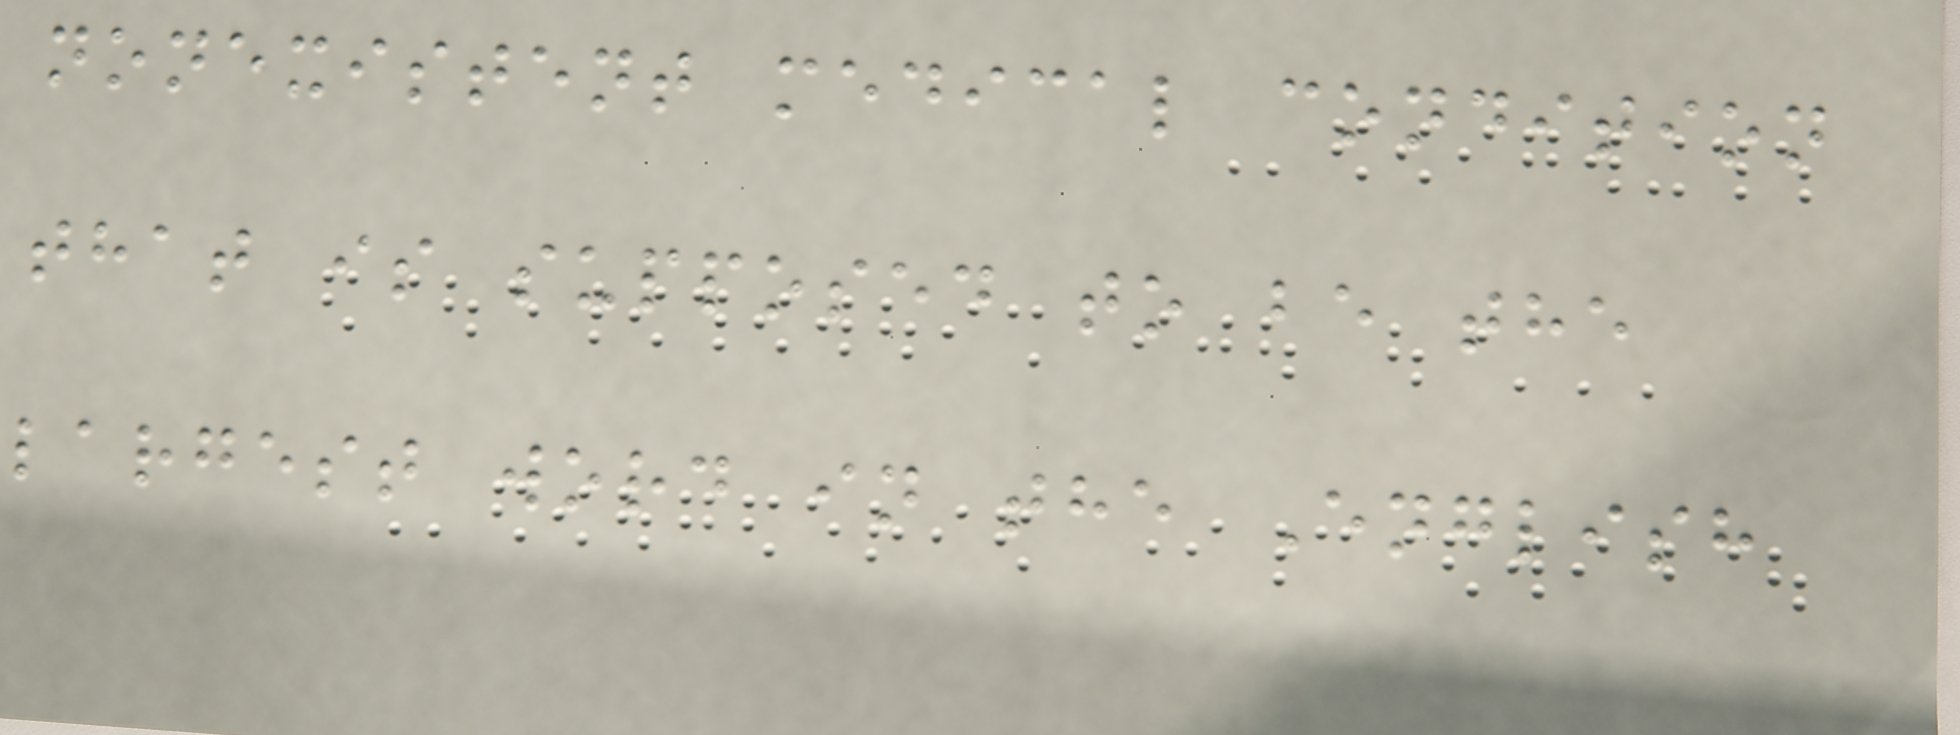nonexistent medical condition
that is supposed to be the
largest word in the English
